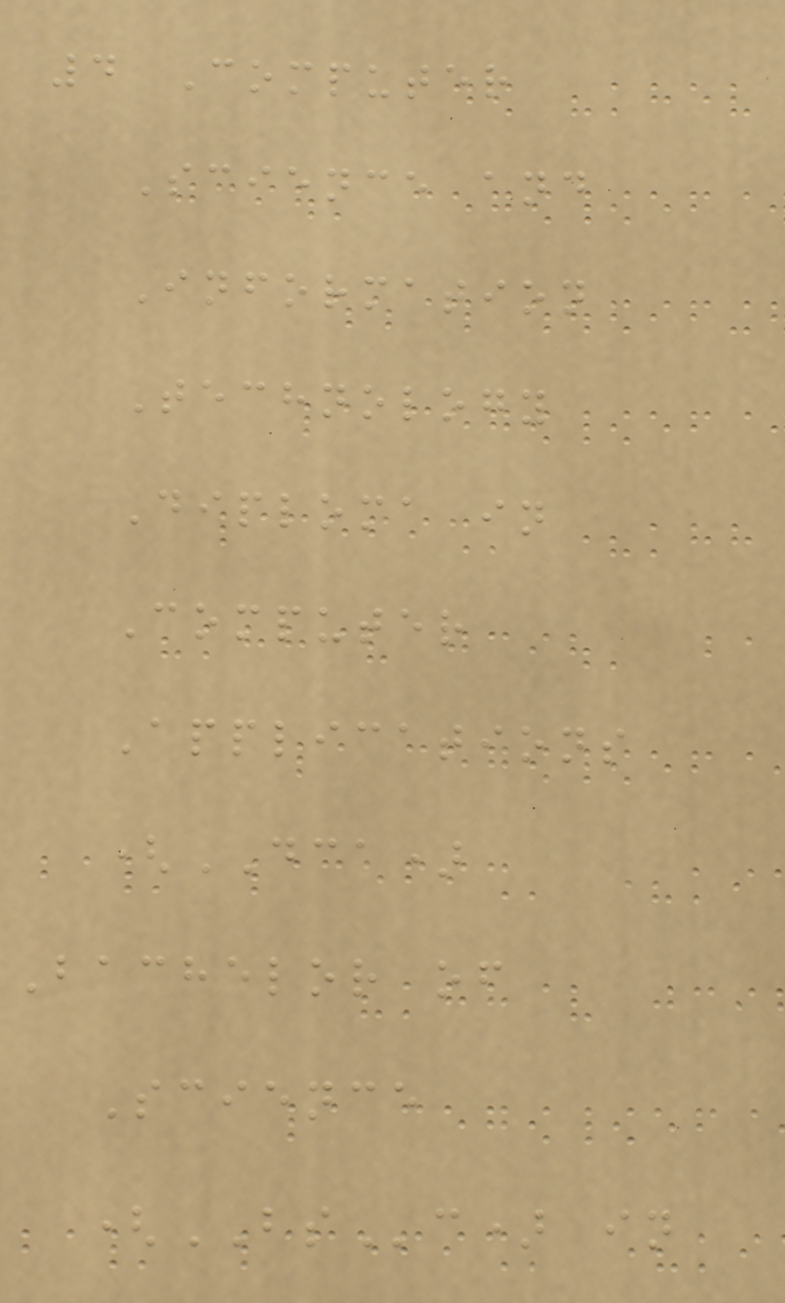4 Computer
Science and
Information
Technology
Diploma in
Computer
Applications
(DCA)
Bachelor of
Science
(BSc) in
